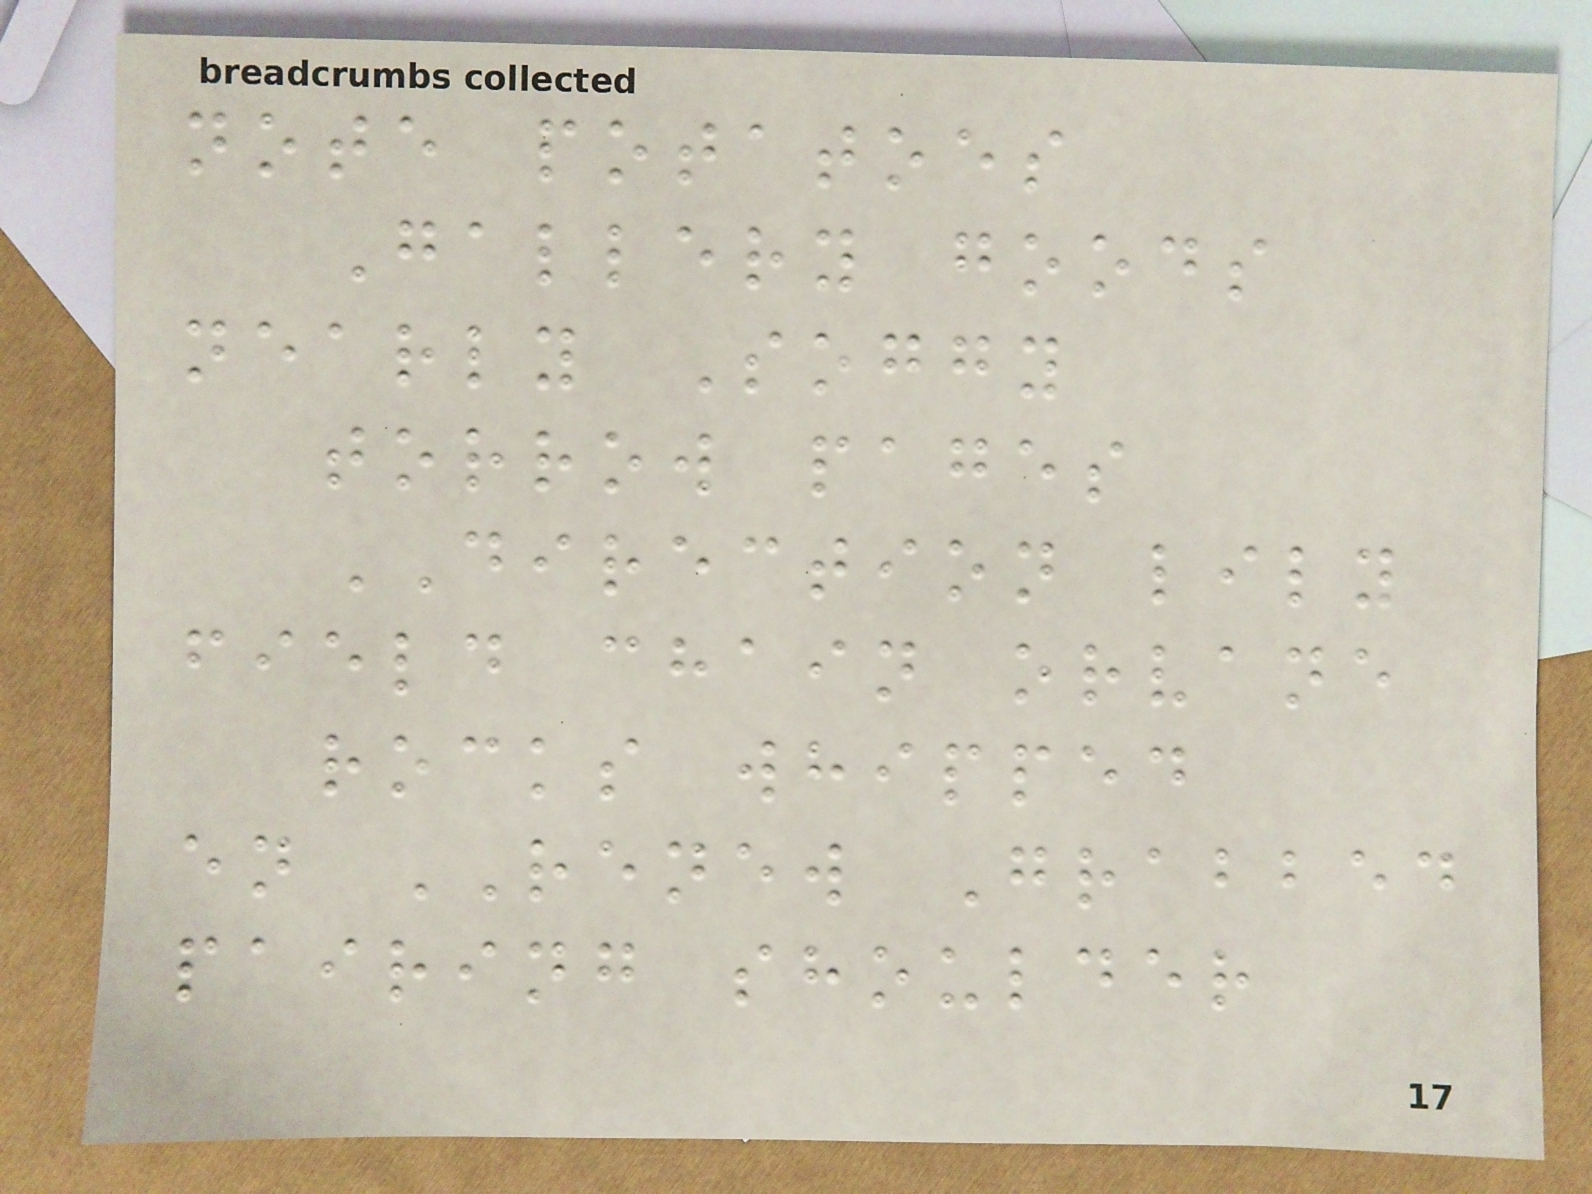note potatoes
Gallery goods
nearly Soggy
torrow pages
DIRECTION lily
field chain orvane
rocks whipped
en RENEW Grabbed
pairing shoulder
